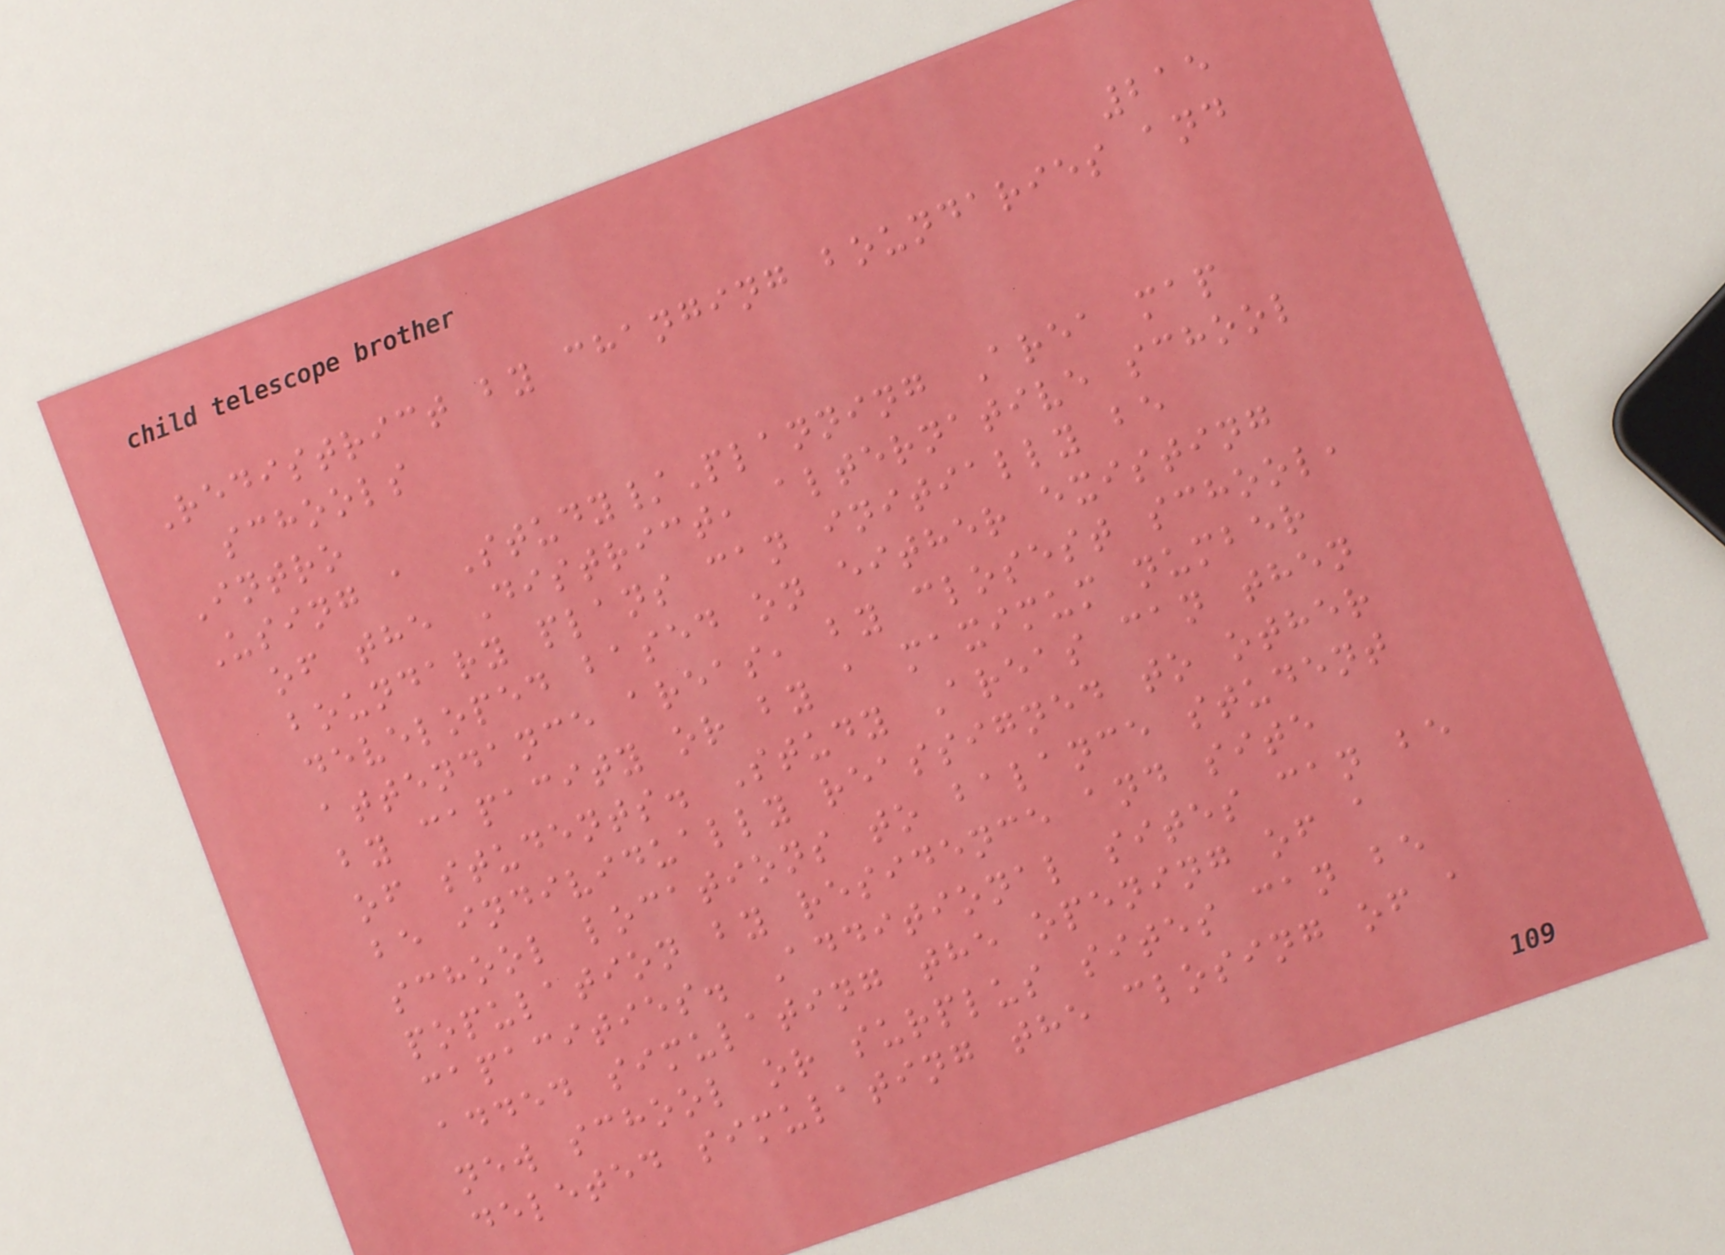215
Redistrict by changing boundaries and
schools
Intro
Using a Study/Planning Area map
of the District, alternative school
boundary plans can initially be
developed based on either existing
attendance areas, by closest school,
by capacity or by a maximum number
of students. Study Areas can then
be individually reassigned to other
school locations to balance student
population by residence and site
capacities. Additional sites can be
added simulating the opening of a
new school or surplus sites can be
deleted simulating the closing of a
